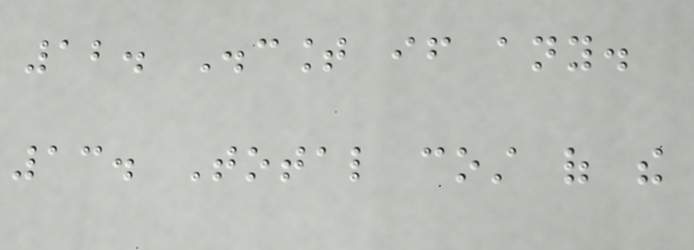12. Discount if any.
13. Total cost of the
